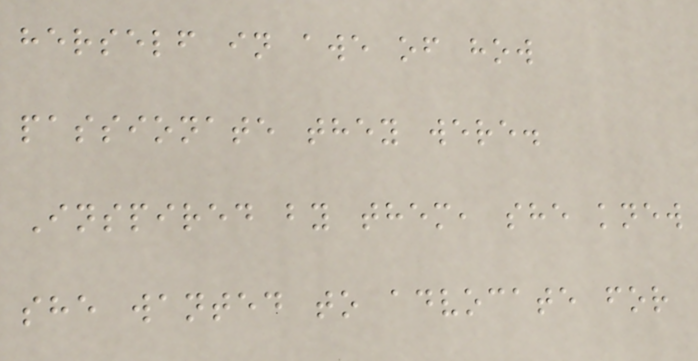herself in awe of how
passionate they were.
Inspired by them, she knew
she wanted to advocate for
